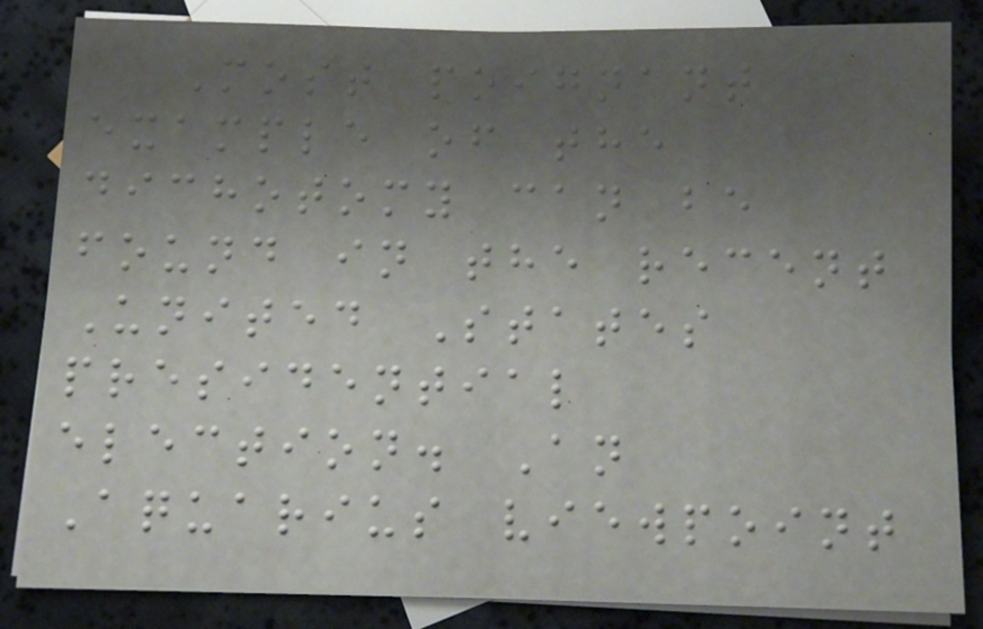Most poignant
example of the
dichotomy can be
found in the recent
United States
presidential
election. An
Aquarius viewpoint
